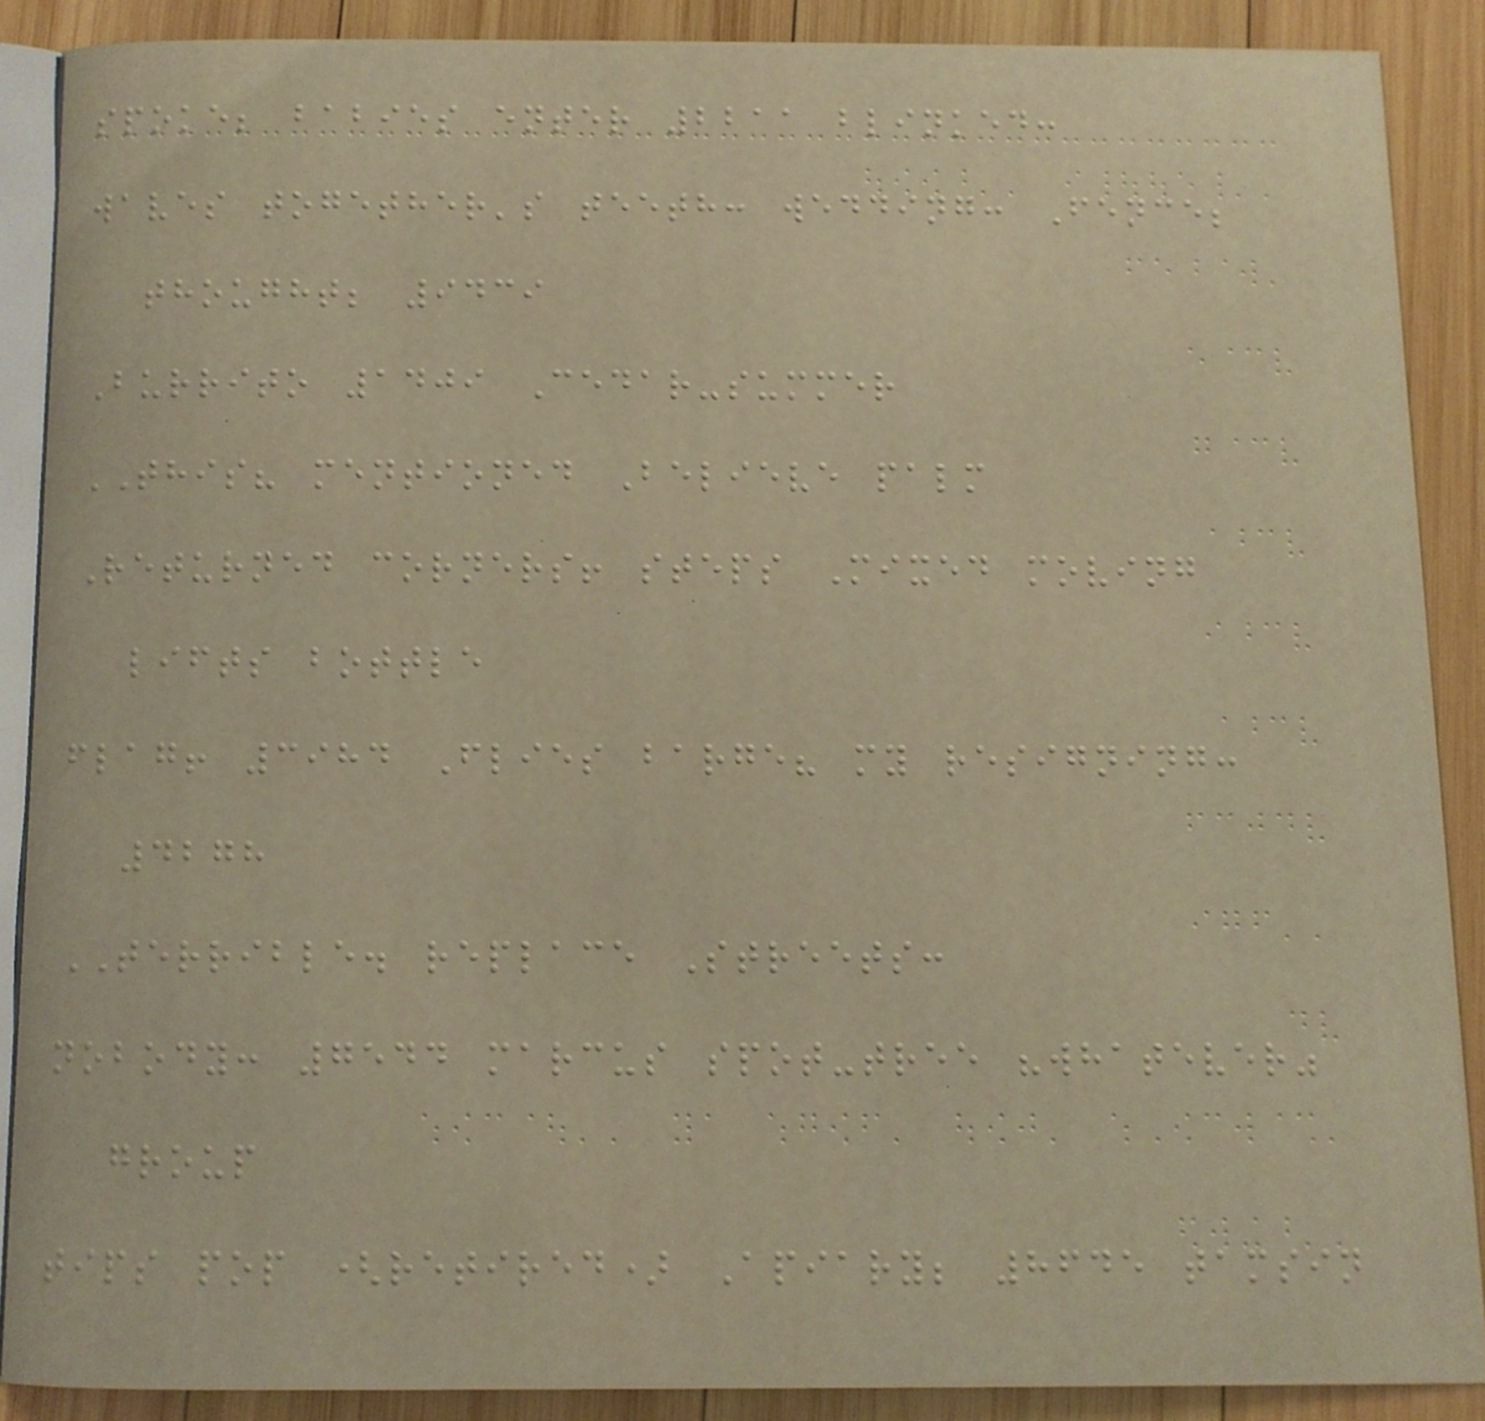spoke; babies enter 2211 blinked:
waves together's teeth: wedding: Fence;
thought; 9439
Burrito 1409 Cedar-summer
THIS? mentioned Believe palm
Returned corners! steps Mixed moving
lifts bottle
flag! 3984 Flies barge? my resigning:
4278
TERRIBLE. replace Streets:
nobody: 7544 marcus spot-tree "whatever"
group
tips pop (retired) Apiary; 8645 tamsin
